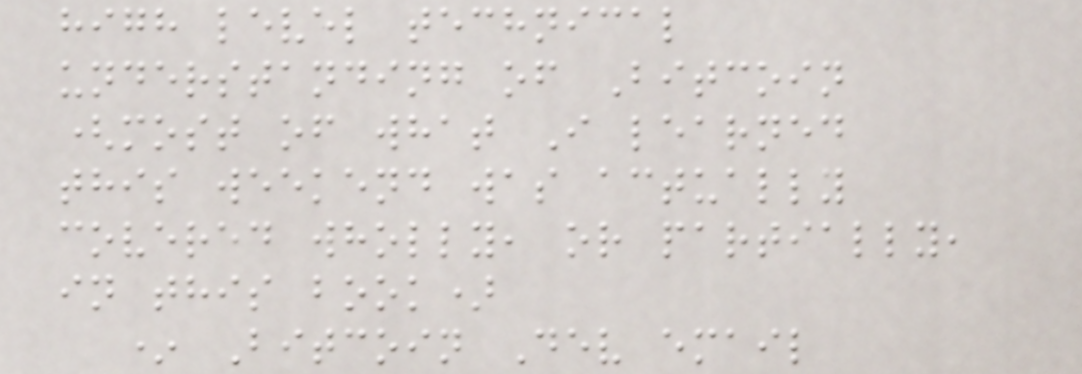high level technical
understanding of Bitcoin
(most of what I learned
this weekend was actually
covered wholly, or partially,
in this book)
* Bitcoin Dev email
